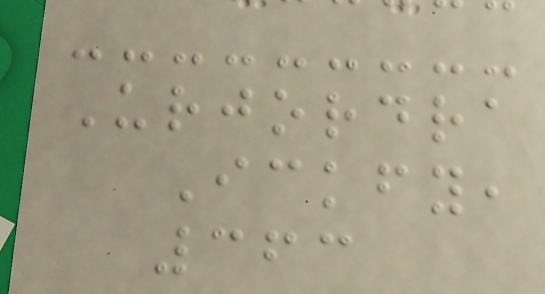Urjordra
Ickfy,
363
